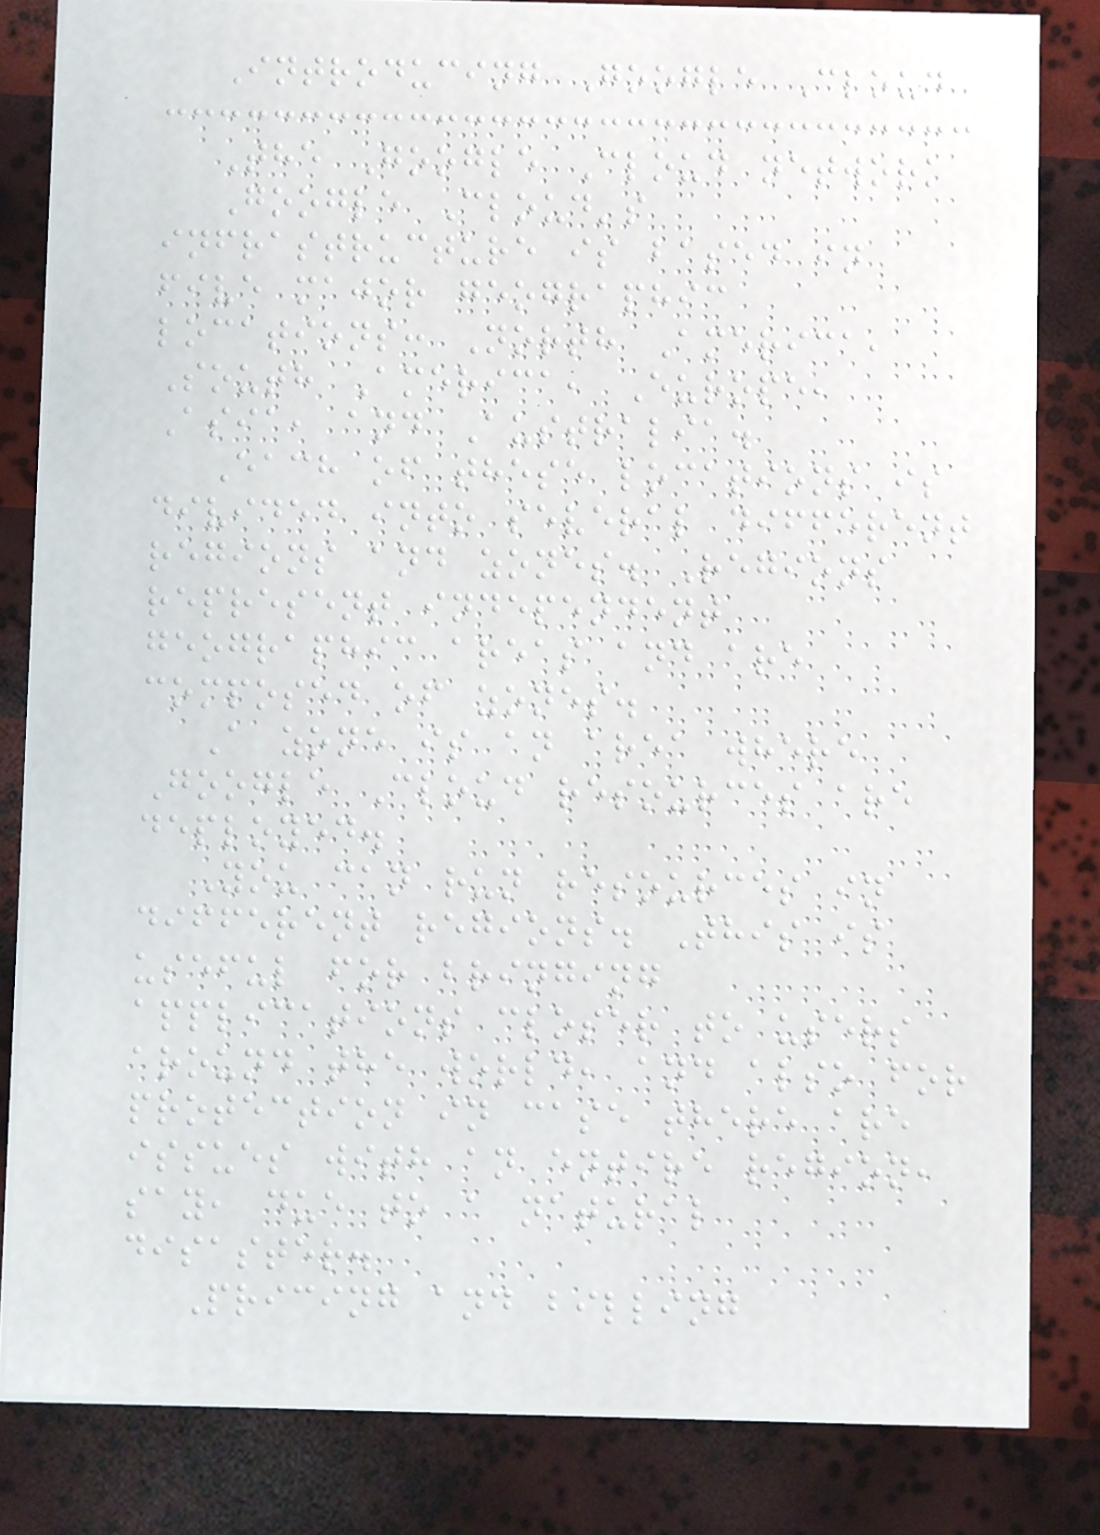Introducing Google Cloud
The Google Cloud network
Google Cloud's
infrastructure is based in
five major geographic
locations: North America,
South America, Europe,
Asia, and Australia.
Each of these locations is
divided into several different
regions and zones. Regions
represent independent
geographic areas and are
composed of zones.
A zone is an area where
Google Cloud resources are
deployed.
You can run resources in
different regions. This is
useful for bringing
applications closer to users
around the world, and also for
protection in case there are
issues with an entire region,
say, due to a natural
disaster.
Pricing and billing
